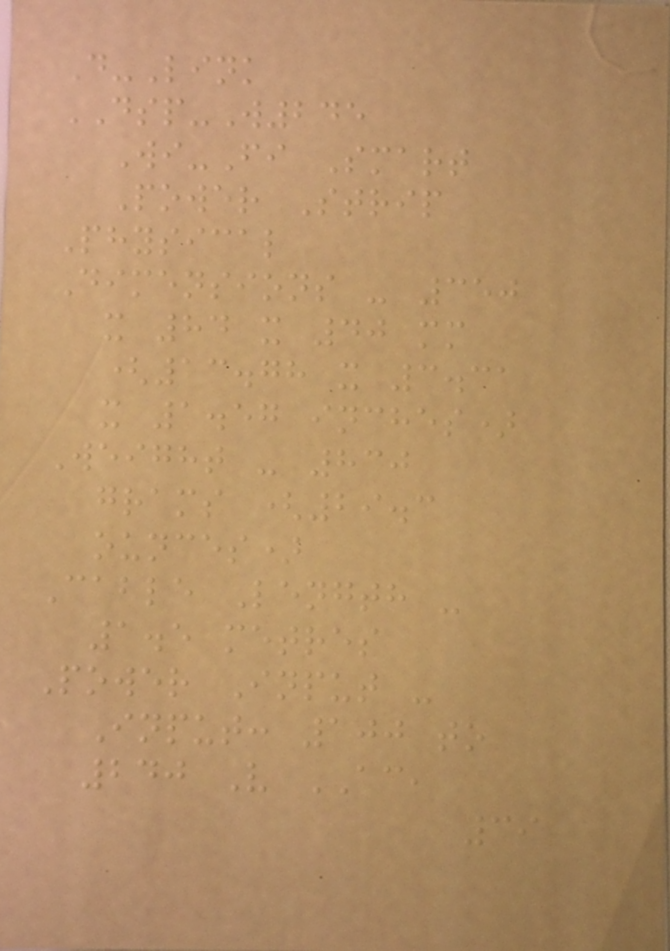D-Link
DSP-W245
Wi-Fi Smart
Power Strip
Physical
Dimensions - 350
x 84 x 40 mm
(13.78 x 3.31
x 1.57 inches)
Weight - 830
grams (29.3
ounces)
Cable Length -
1.5 metres
Power Input -
Input: 100 to
240 V AC,
39
